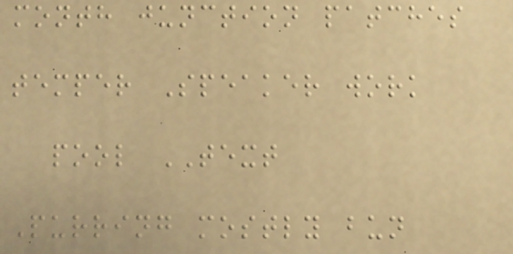month junction patches
temper Speaker work
pool TEXT
Purring mostly bun
